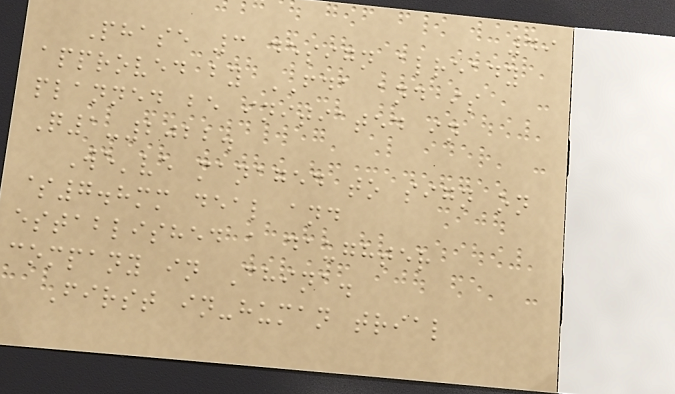49
Phase 3 design already
approved by FDA and is
planned be initiated in
Q1-2022.
We've managed to sign on
$7.8mm deal and
established a daughter
company in China.
First in-human trial
